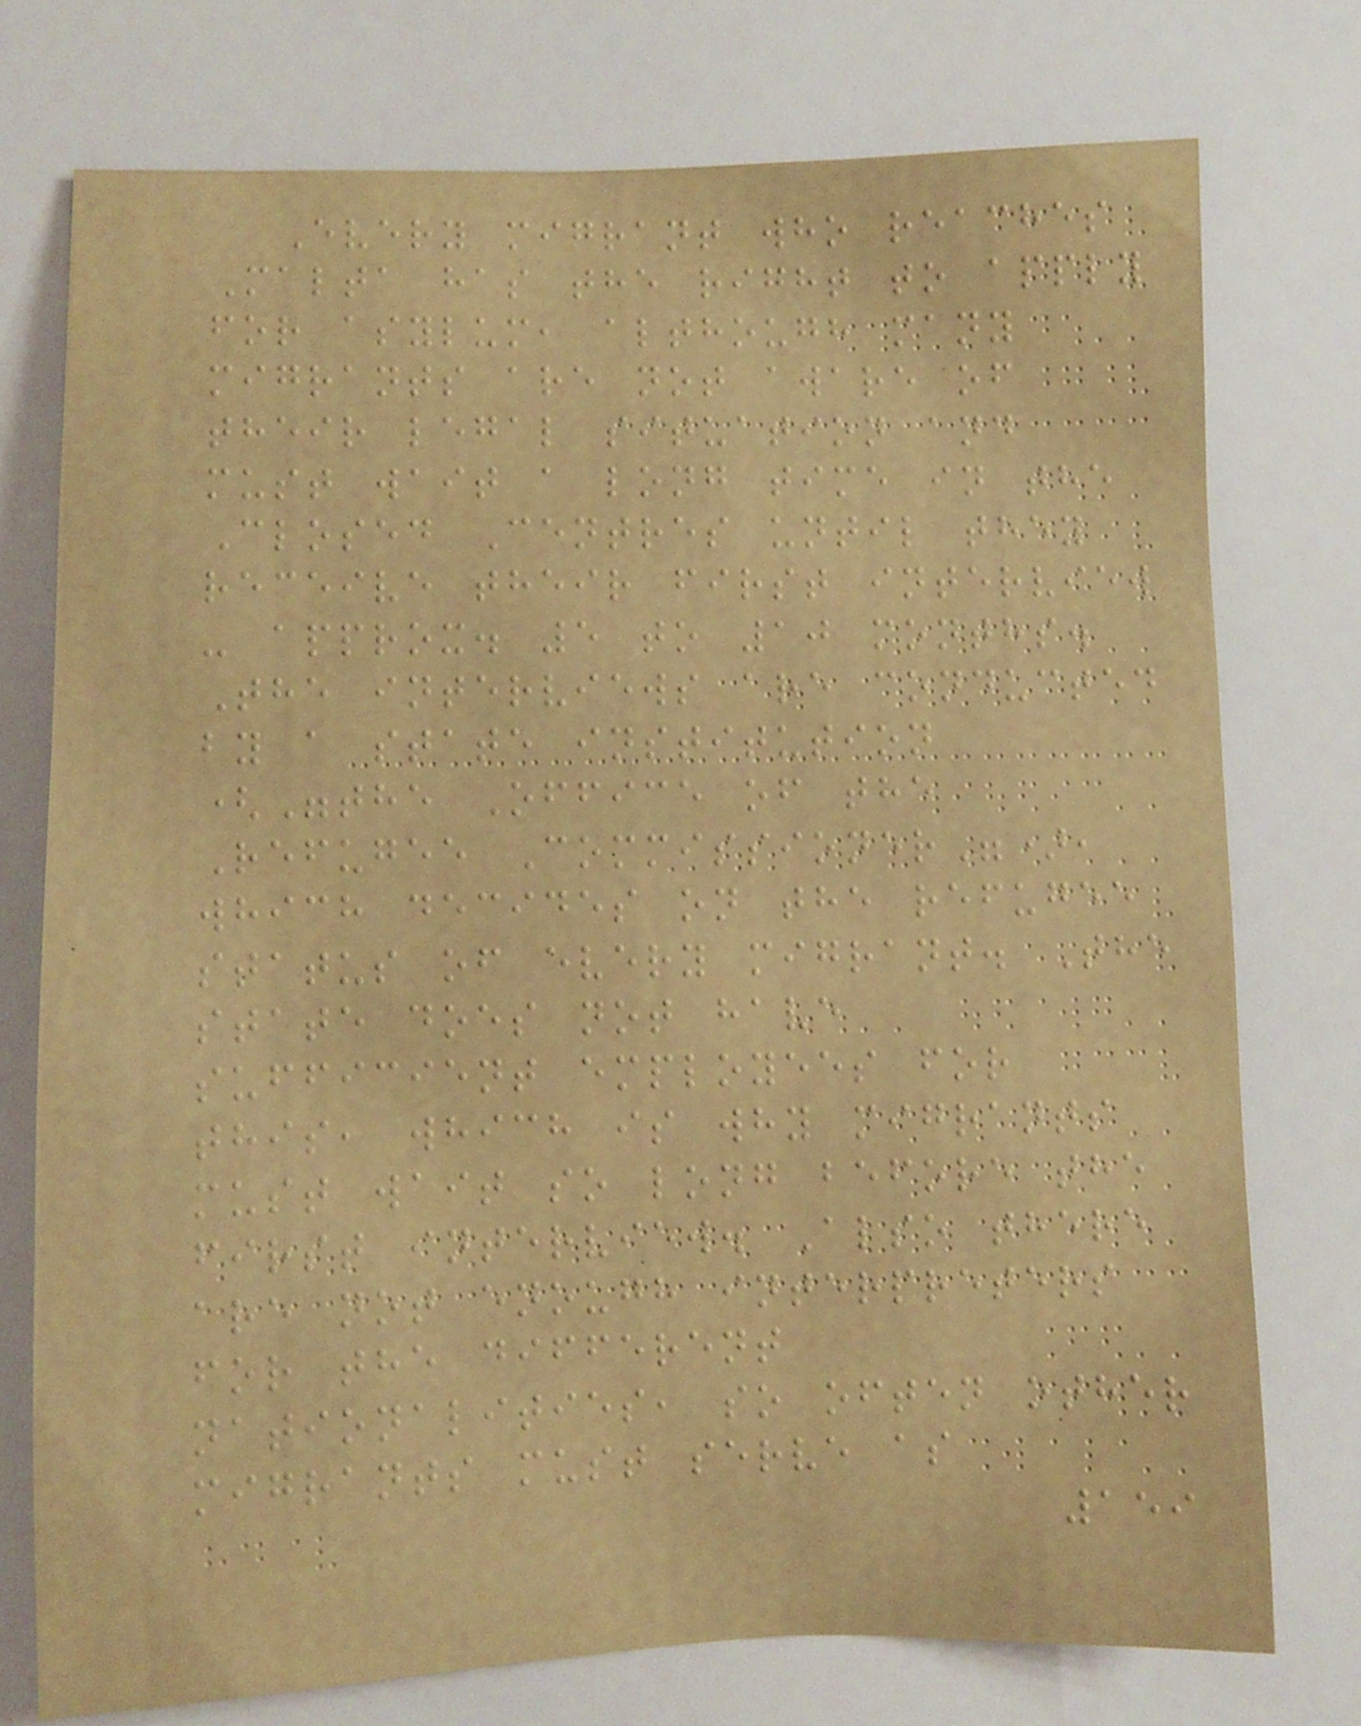Every migrant who reaches
Malta has the right to apply
for asylum, although many
migrants are not aware of
their legal situation and
must wait a long time in the
Closed Centres until they
receive their first interview
- approx. 5 to 10 months.
The interviews are conducted
by a state institution
("the Office of the
Refugee Commissioner"),
which decides on the refugee
status of every migrant. The
state does not have
sufficient employees for
this, which is why migrants
must wait so long before the
first interview. Also there
are not enough interpreters
for the different
nationalities, so often other
migrants must serve as
159
